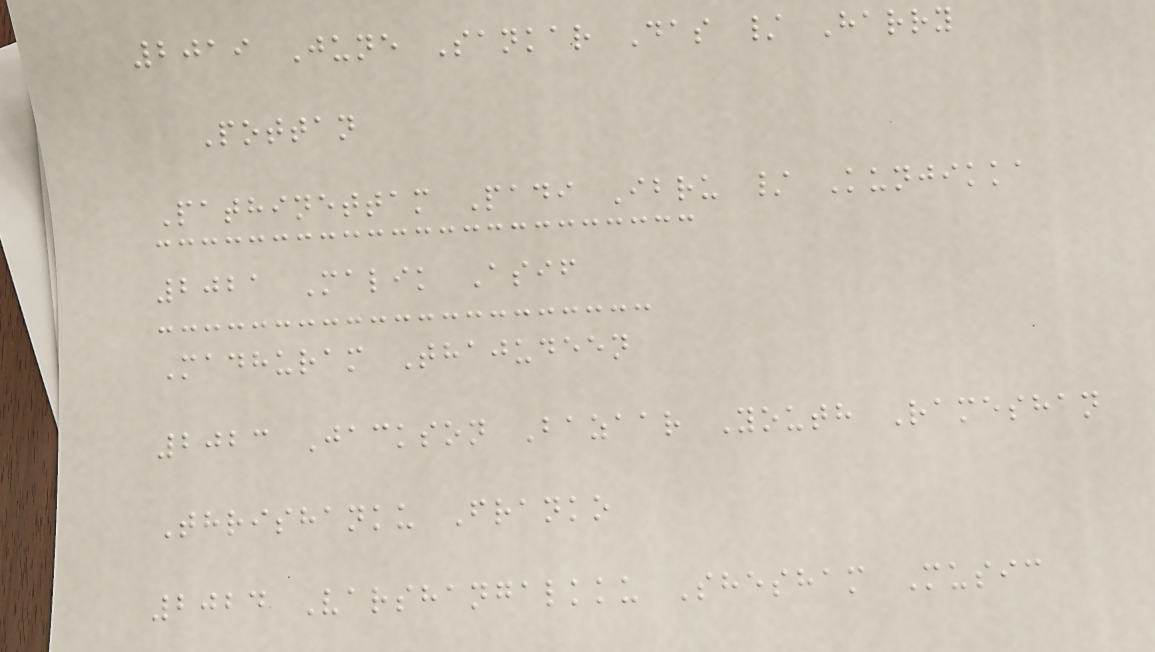2019 June Sankar Das / Harry
Pottan
Pathinettam Padi Ibru / Kunjikka
2021 Malik Asif
Madhuram Thajudeen
2023 Jackson Bazaar Youth Rameshan
Thrishanku Franko
2024 Varshangalkku Shesham Music
